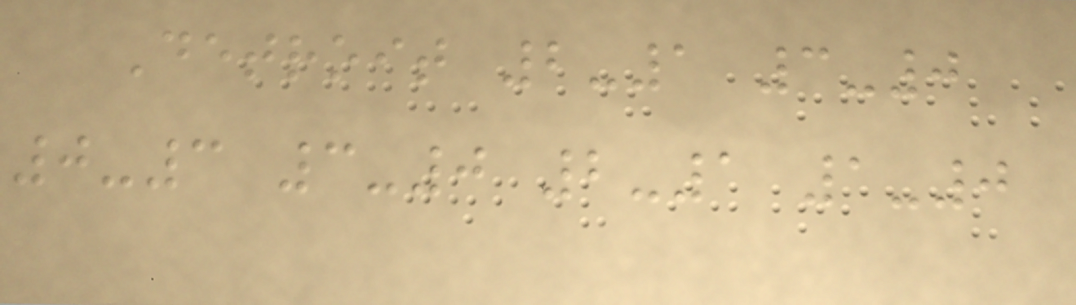Detroit 2-1 3-0
0-3 3-0 2-1 1-0
